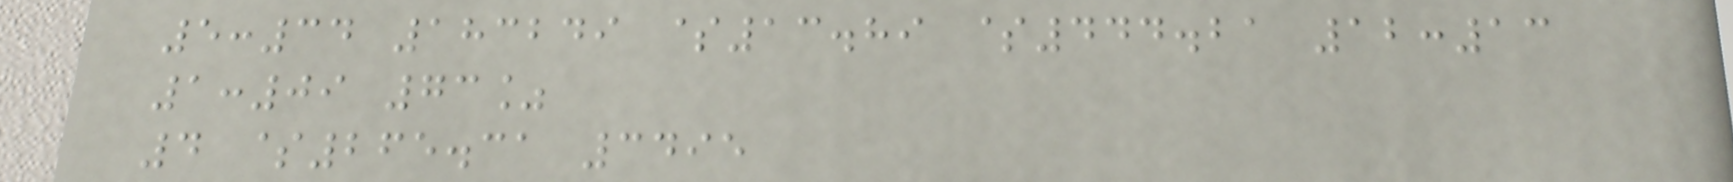5:34 183249 $13.89 $444.21 12:13
1:09 73%
4 $265.31 3495
